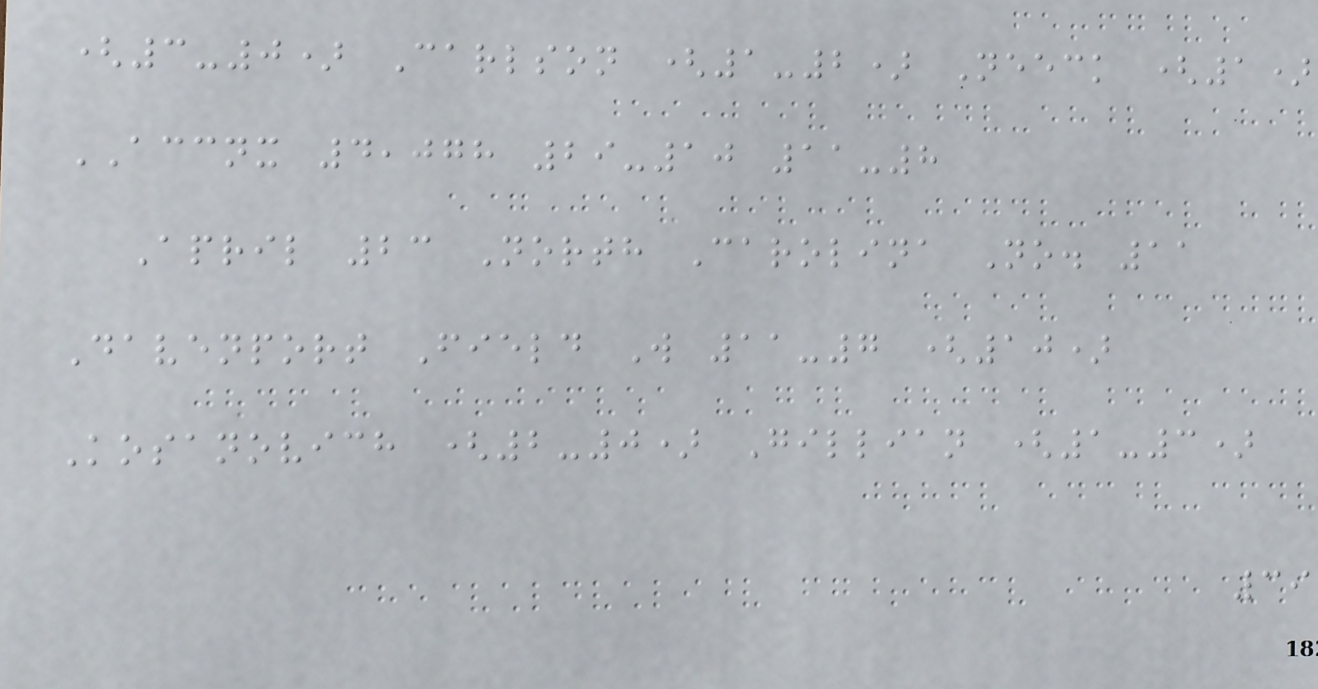(3-0) Carlson (1-2) Neeck (1)
ACCNX 4,078 29-10 11-8
April 23 North Carolina No. 11
Davenport Field W 11-7 (10)
Kosanovich (2-0) Gillian (1-3)
39
